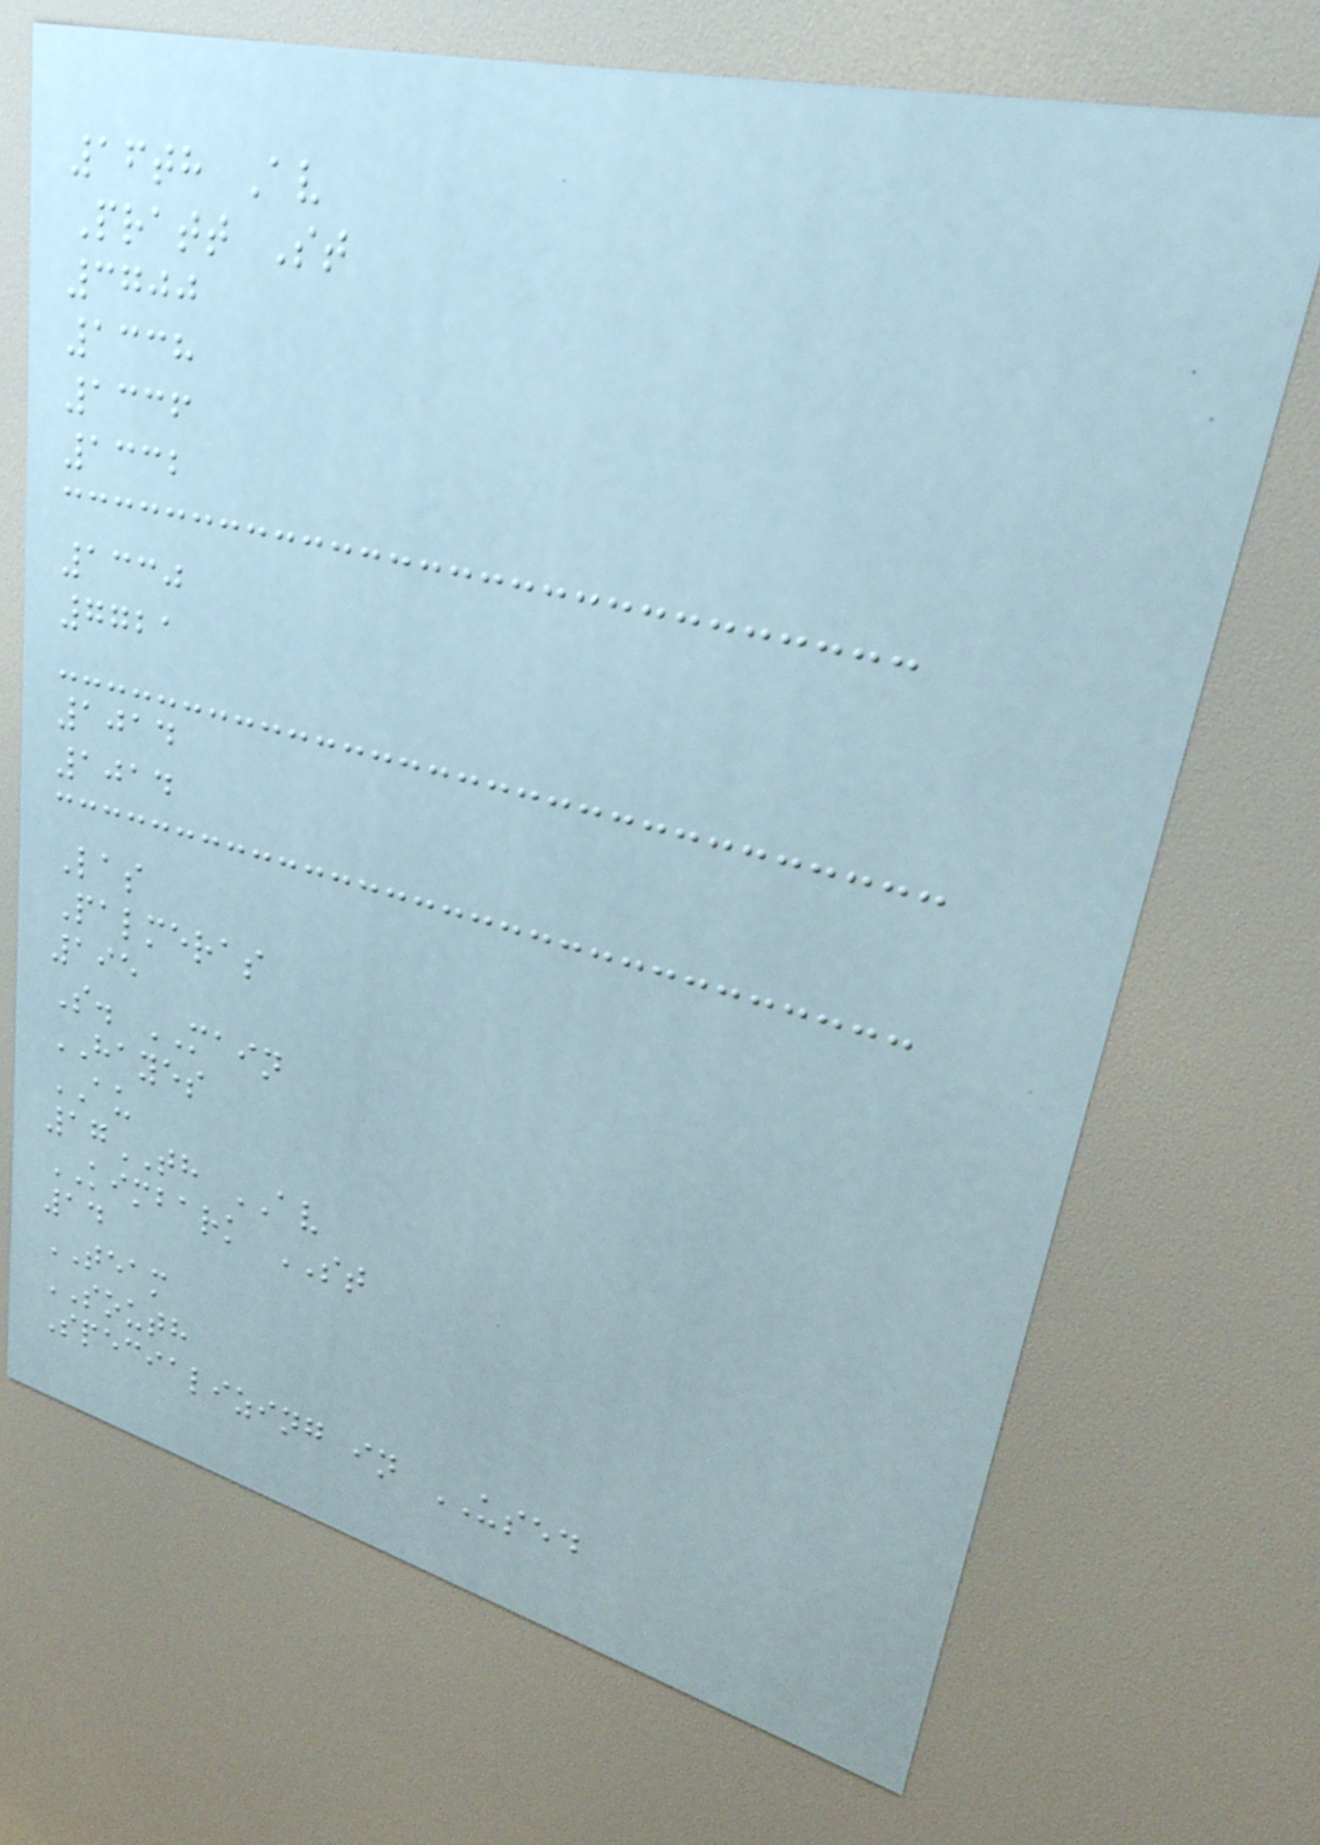16th Av
Pratt St
3700
1338
1336
1332
1330
7721
1014
1014
Las
Palmeras
195
S. MAIN
HAYES
AU
17TH AV
KIMBARK ST
14
TEAM
SOUTH
Specializing in USED
